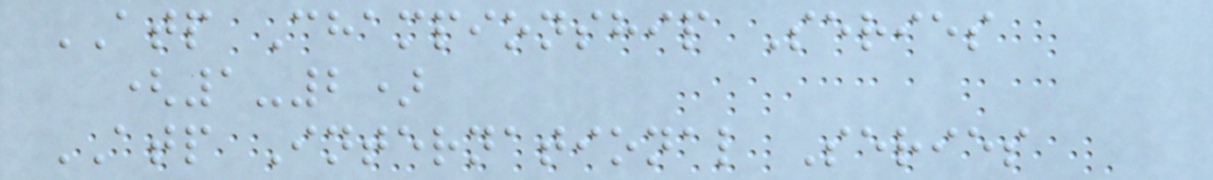ATP Championship Series
(1-2)
ATP International Series
